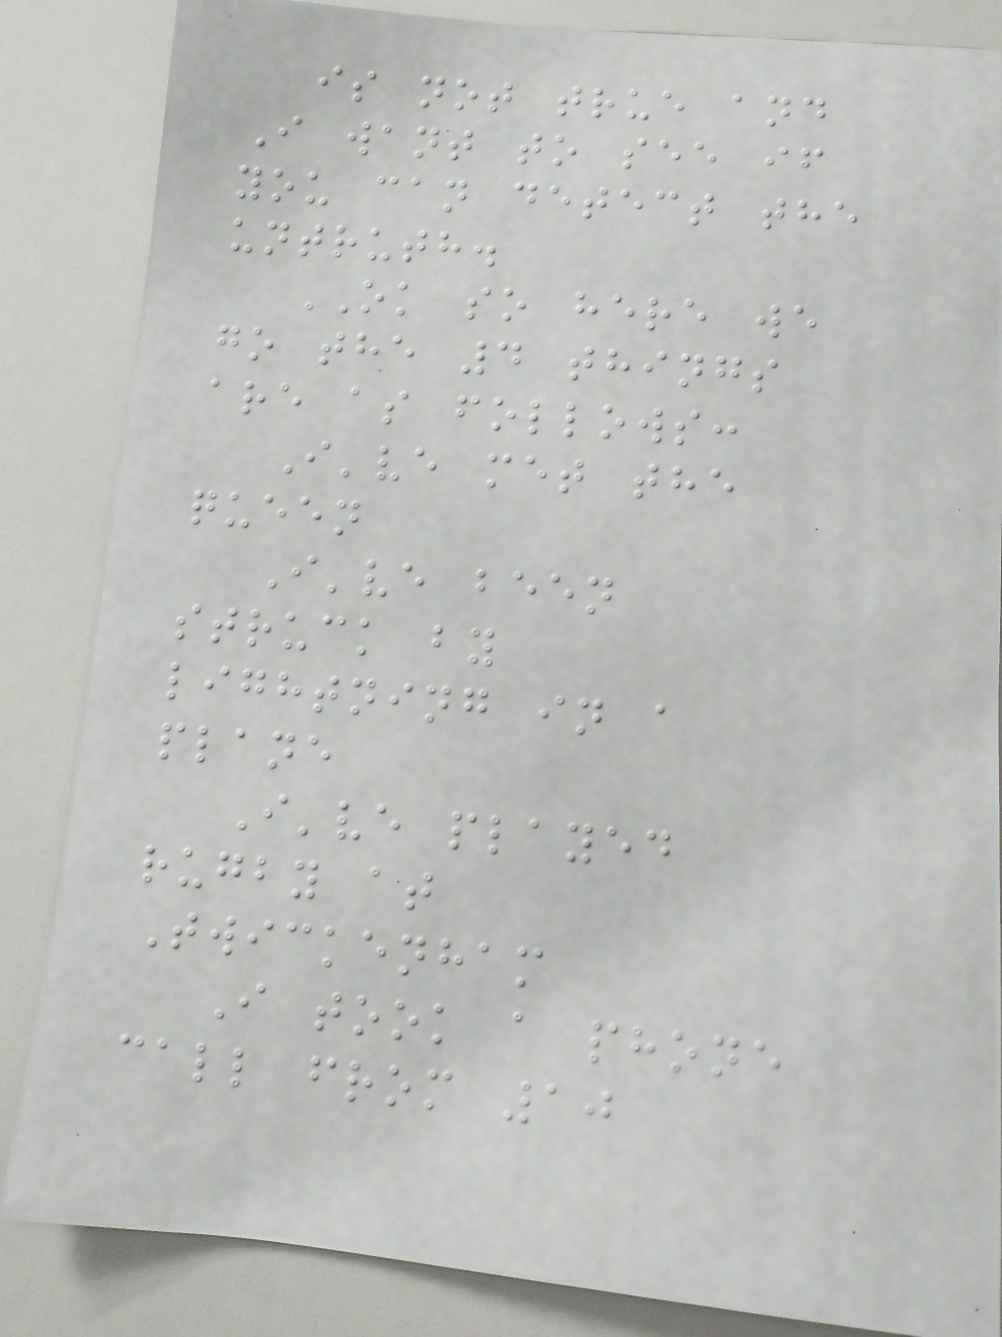is not true and
I want to see if
you can detect the
untruth.
OK so here we
go the 4 things
are as follows:
I've met the
queen
I've been
struck by
lightning in a
plane
I've played
rugby at
Twickenham
I took a phone
call from 10
